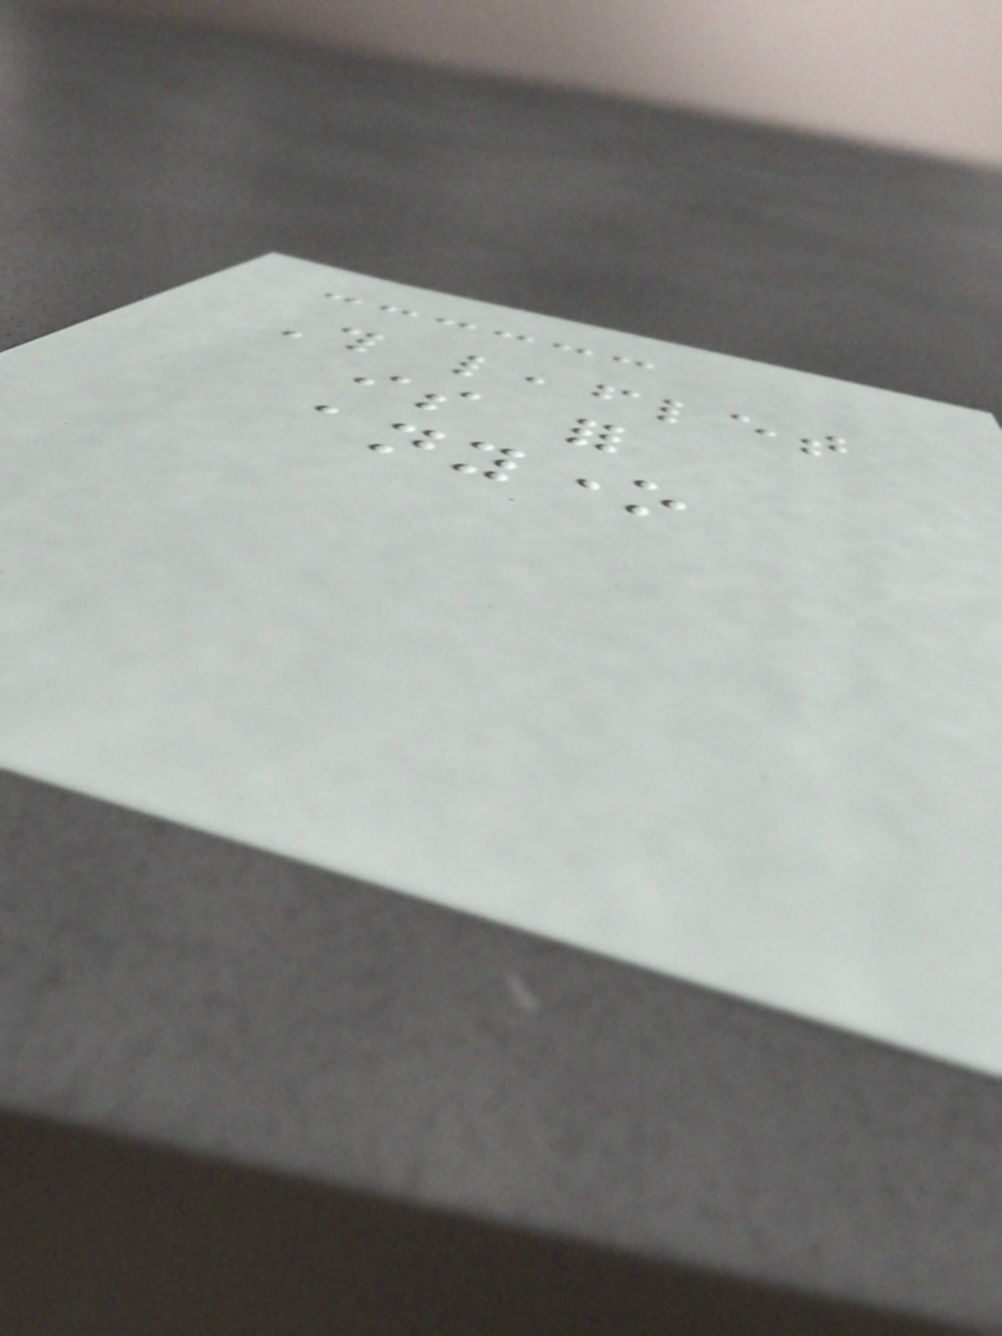This leaflet
is for
anyone
